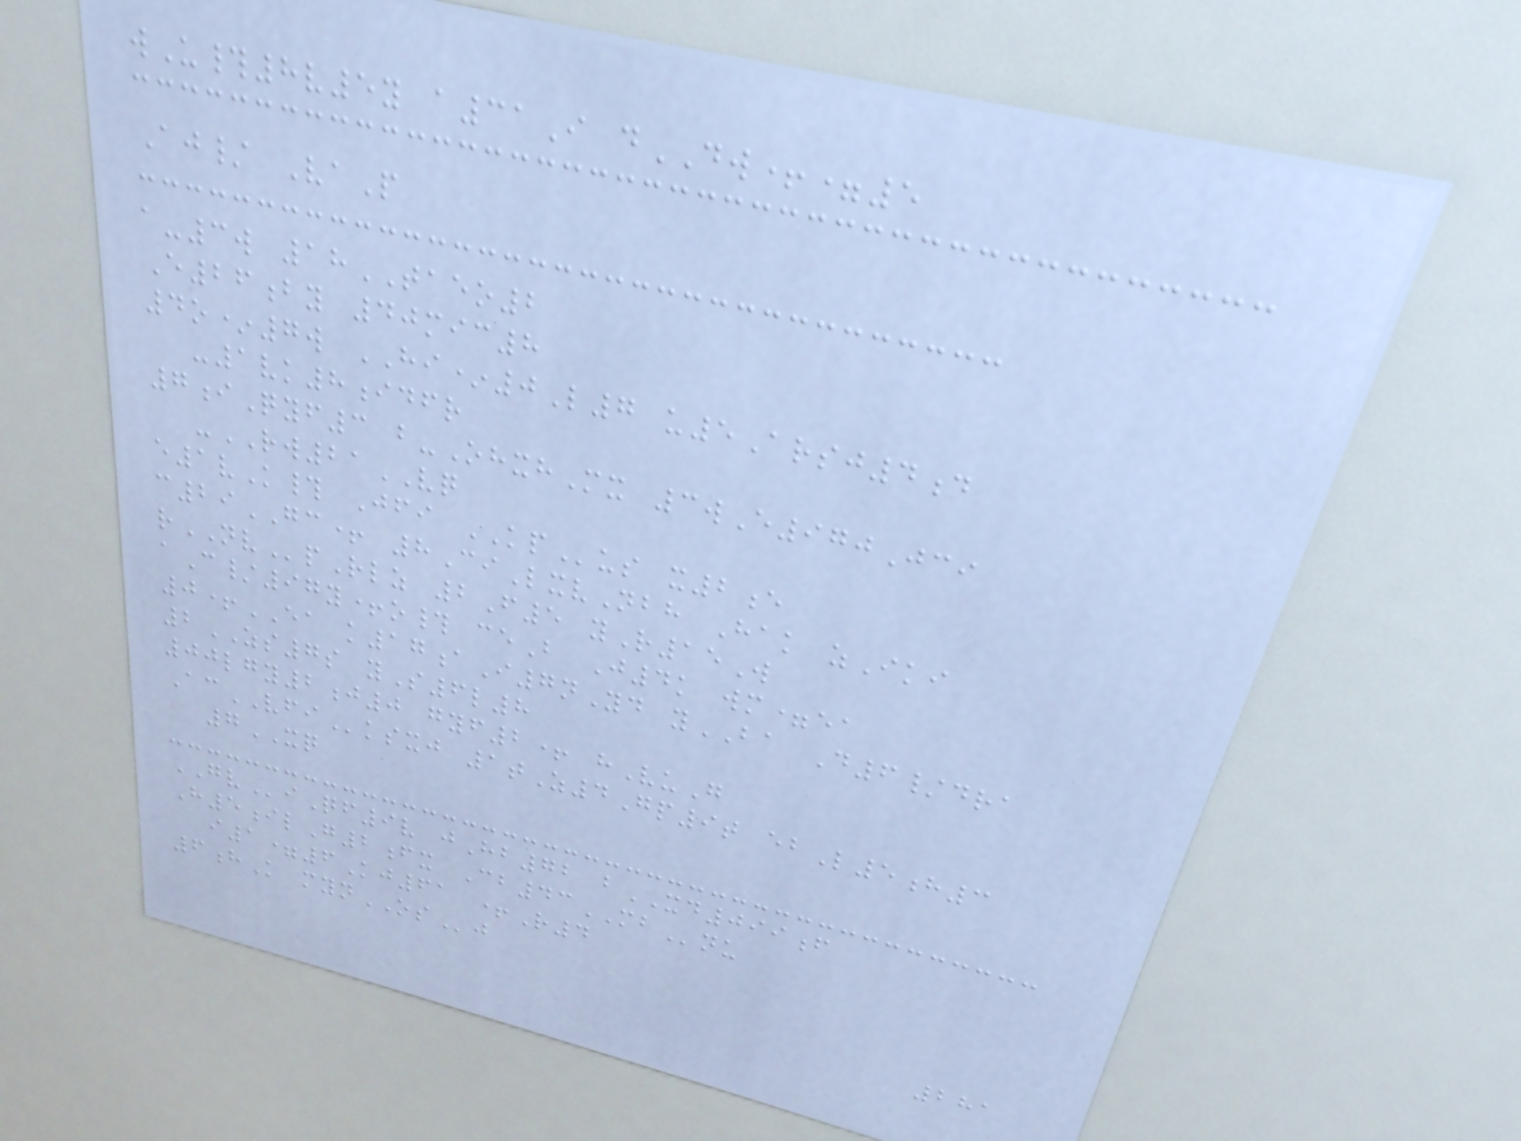wU#8v5y a31I dDW+=5
Aj/ VaP
a-3w 18TAEO2
E26by 40mic8
4o*7w HI*0L7 u5Arsj4d
-1vk8idfr
7iQyf3 b-OhxhMx 3wE970Jci
-RW21VQ
e1vK# Jfi KPus x2e
c29GC+ 8CiLxvNbh Hak zIki
rNVpRlz 2F5 yR15W
aC/97y+o# ceB J4k wm=ea
0+EA k17aI7nYd yBA D6/dra
2ZS7s yS6l8
00lgy2j0 gyf2+ hVuG
AcVFIksxj 1tZ4Gp9t ebL5h3
7XQ
GViQf9v jHb72 bXD099f
H5ilG2fx Cb43MBnu
i1=6Kj61 +R4
6hK mynOSj
281
